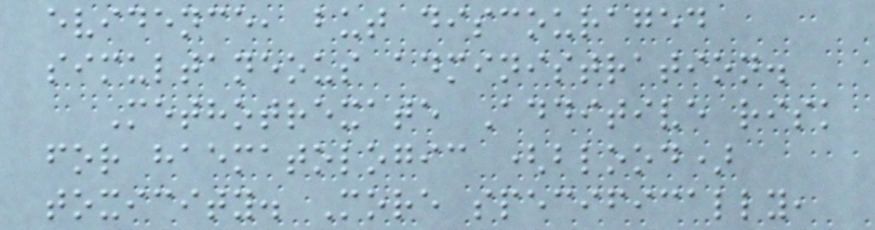evidence, but discouraged
simultaneous administration.
Methotrexate Additive risk
for haematologic (blood)
toxicity. More specifically,
